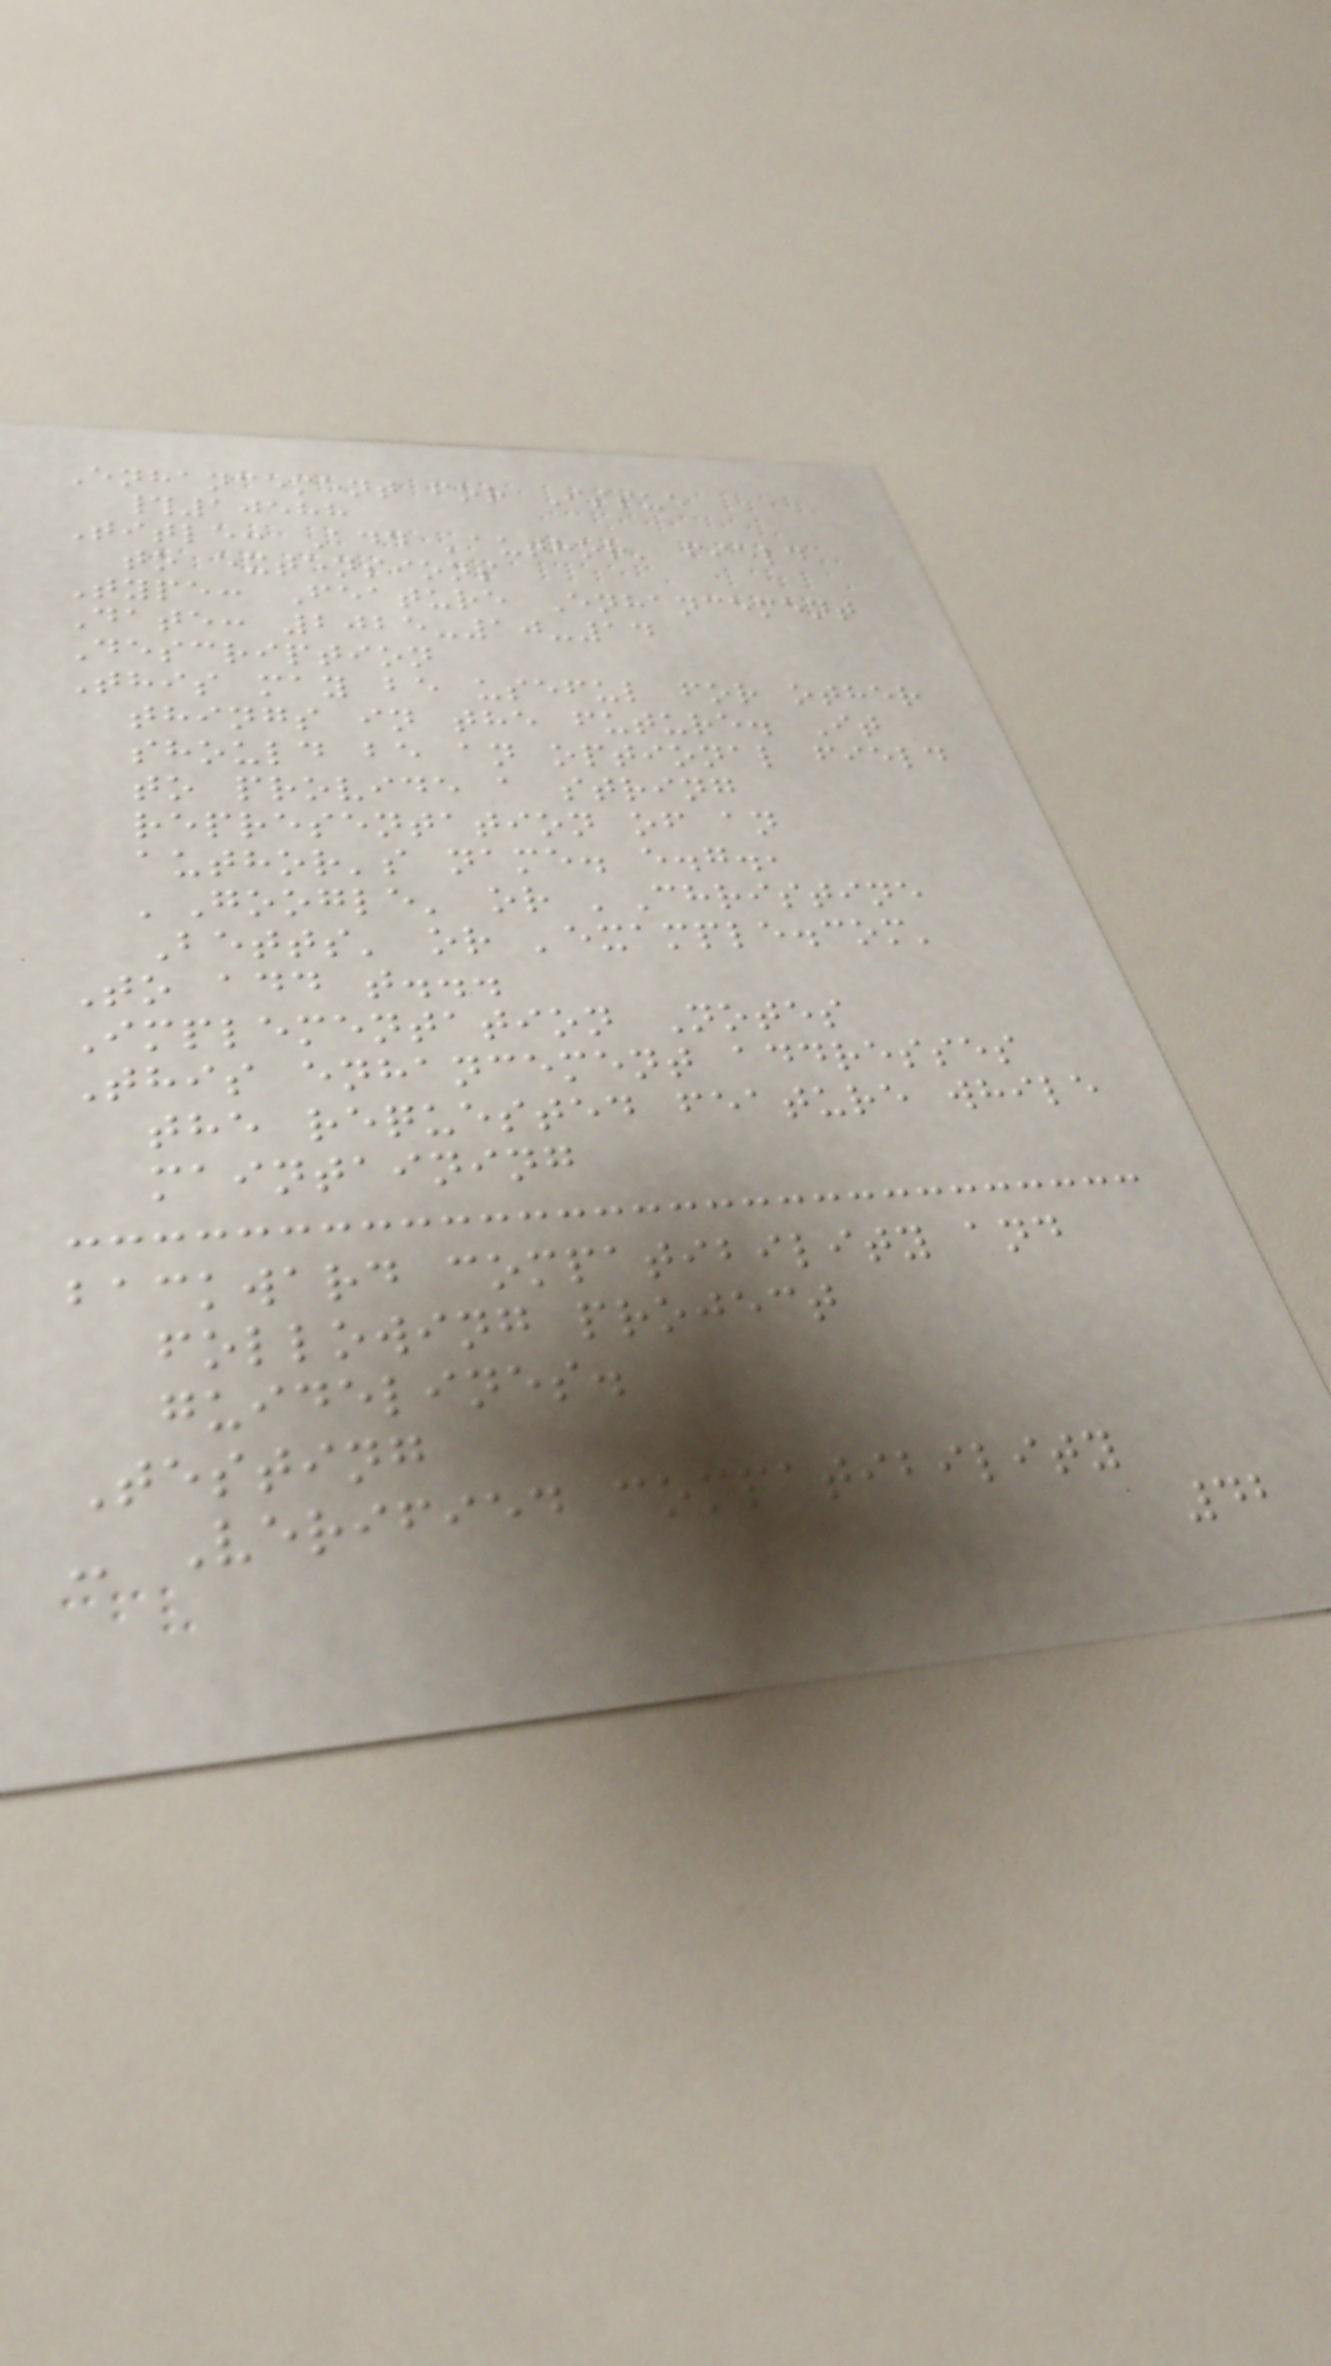Enhancement for Issue
#10588
Title: Add 'author' field
to extensions
Type: Feature Enhancement
Date: 2025-10-14
Description
This may be useful for other
things in the future. It
should be an optional field
to provide a string
representation of an
author's name. e.g.,
'Google' or 'Christine
Betts' or 'example.com'
To add t...
Implementation Notes
This enhancement addresses
the requested feature while
maintaining
backward compatibility and
following project
guidelines.
Testing
- Verified compatibility
42
